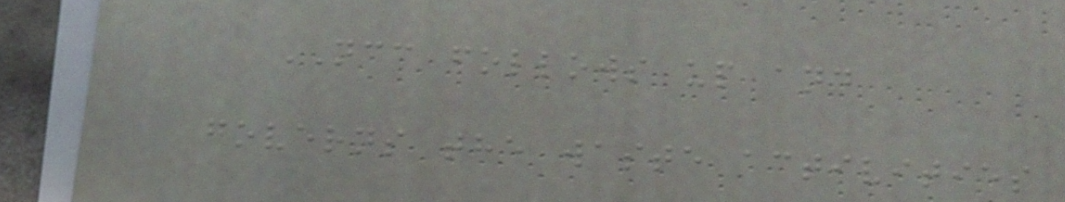NCC follows up and
governs the waste activities
